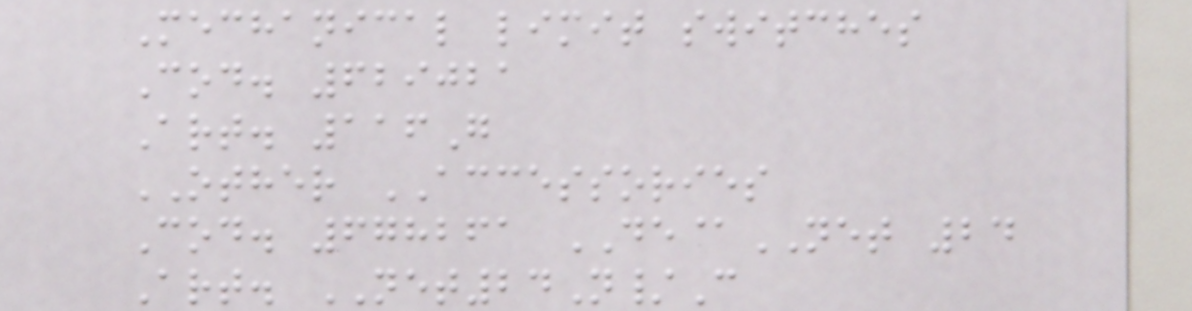Mechanical limit switches
Cod. 629021
Art. 116G
OTHER ACCESSORIES
Cod. 678261 DE@NET 24
Art. NET24N/C
